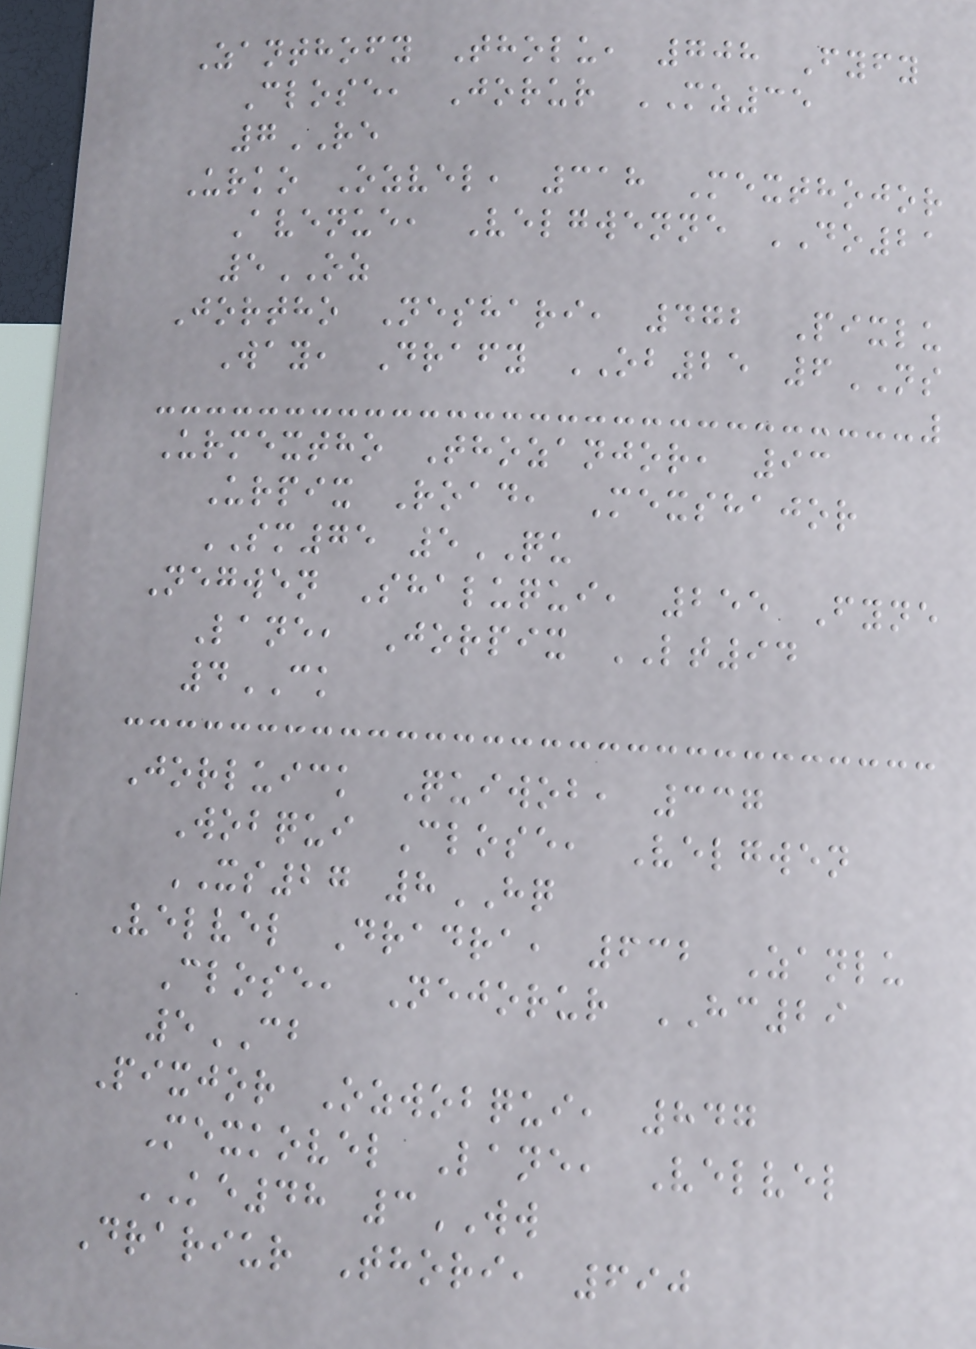Zanthofy Tholu, 708 Fyfy
Close, Jorur MZ35
7RE
Urko Ozvel, 318 Mexthojor
Avenue, Velgwenne DO21
5OZ
Jortho Neshari, 472 Pixlu
Way, Drafy OB25 6NS
Urmextho Thozanjor, 93
Urpix Road, Mexshajor
SM75 5QU
Negwen Shaluqui, 255 Fyne
Lane, Jorpix LT94
4CK
Jorluick Quiwob, 337
Wobqui Close, Velgwen
XS27 8HQ
Velvel Dradra, 632 Zanlu
Close, Nejorur HC29
5CB
Pixjor Ozwobqui, 847
Mexkovel Lane, Velvel
KE48 3WW
Drariur Thori, 690
